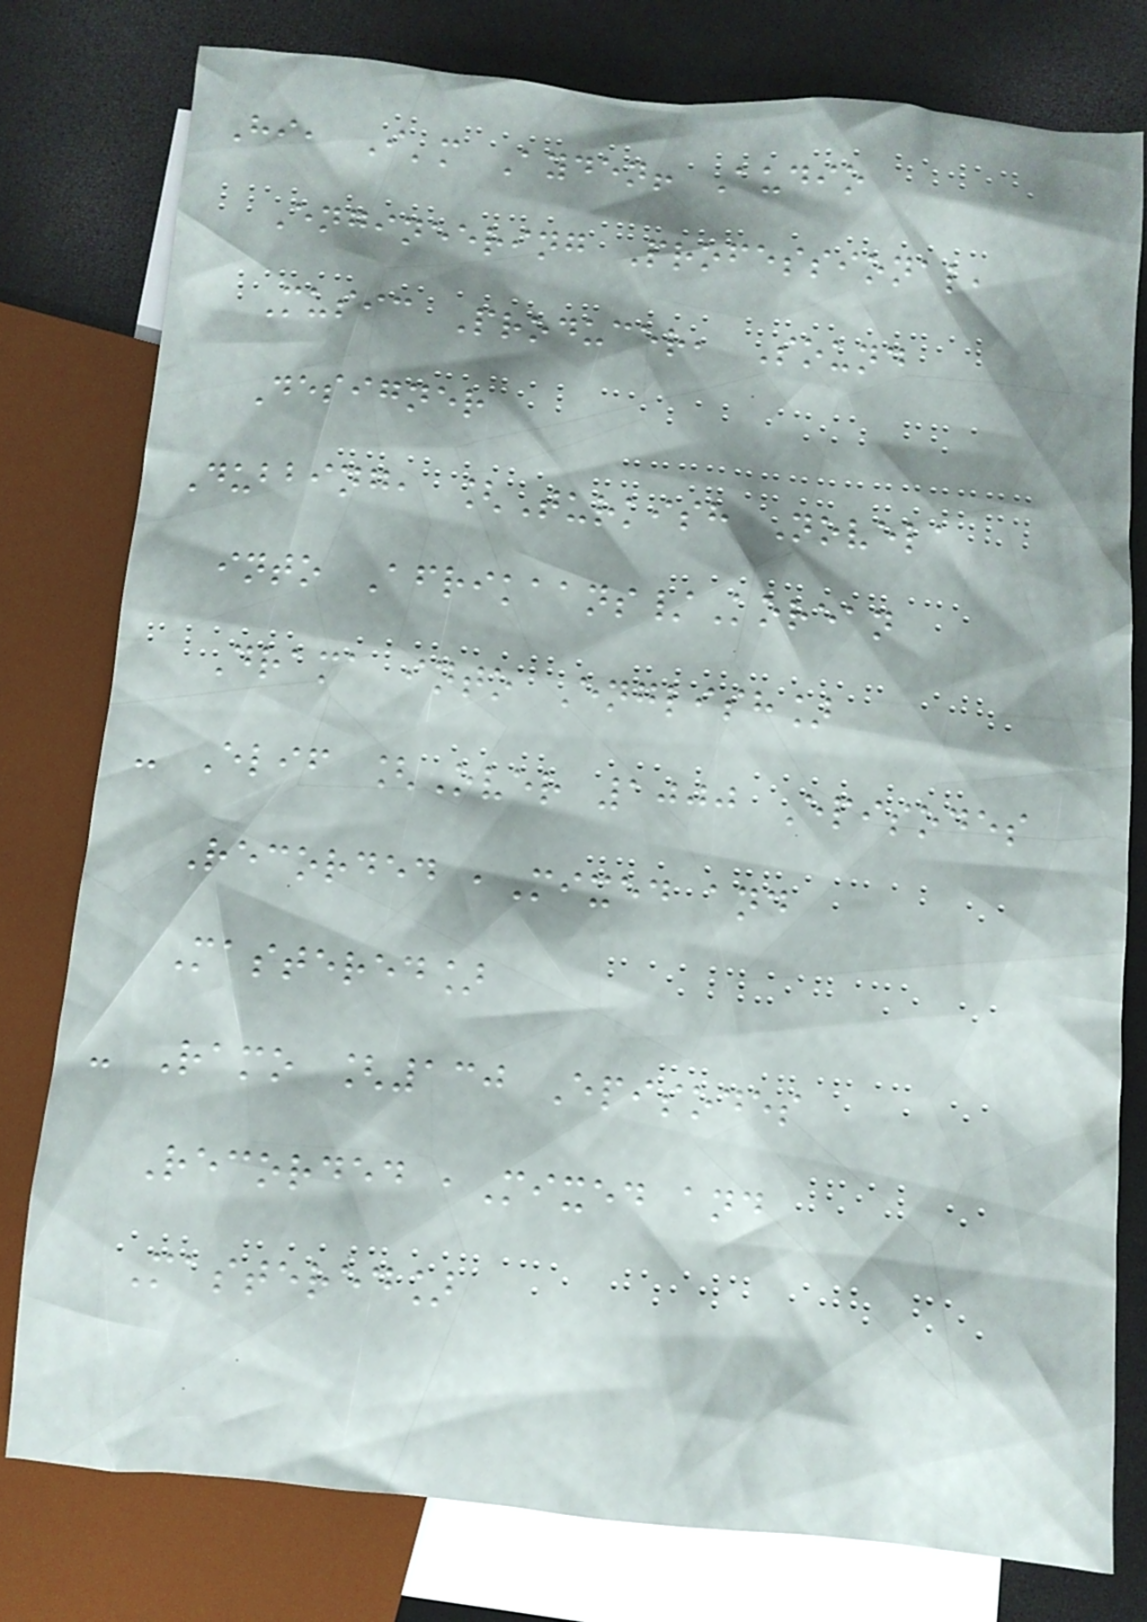Hi, I'm Ayden! Audio
Engineering Professional,
Music Producer, Sound
Designer
Dubbing, [Turkish Novela
into Afrikaans/Korean
Drama into English]
- Elif [Over 1000 Episodes
Recorded ,Mixed and
Mastered]
- Ramo [130 Episodes
Recorded ,Mixed and
Mastered]
